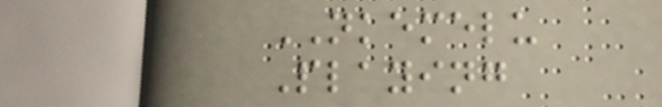NKEMELU
Playing
